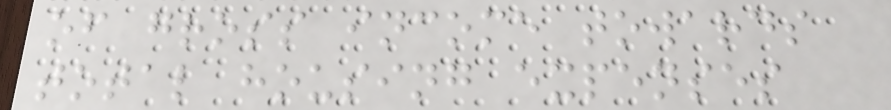of gross income towards
total housing expenses
